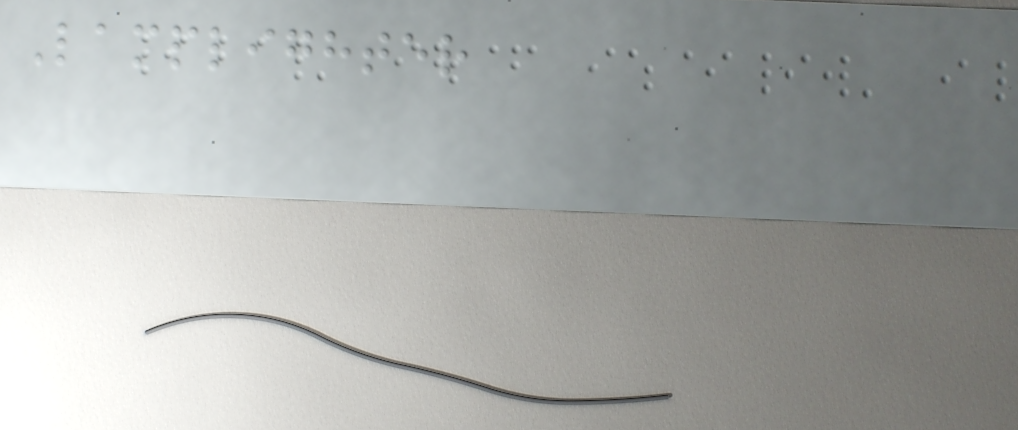Lamplighter
